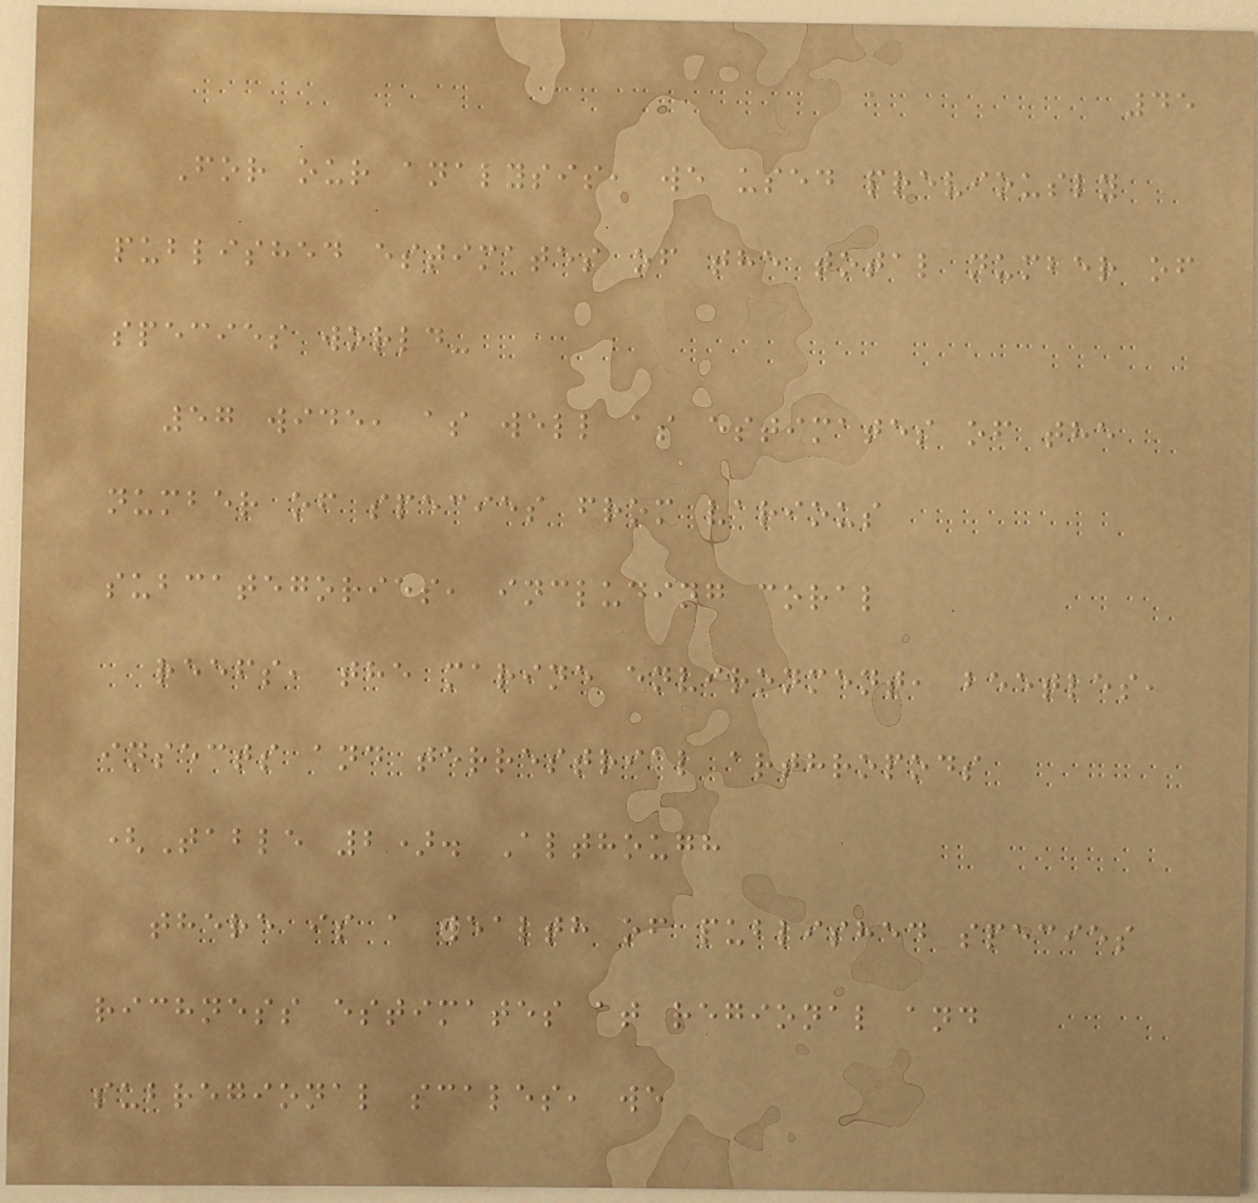45
For our analysis, we used previously
published estimates of the total number of
species world-
57 wide, as well as estimates of the
number of species from various
subcategories, including coral
reefs, the marine environment, beetles,
insects and terrestrial arthropods
(Table 2). Although
there is a wealth of published species
richness estimates at regional and
subregional scales, we
